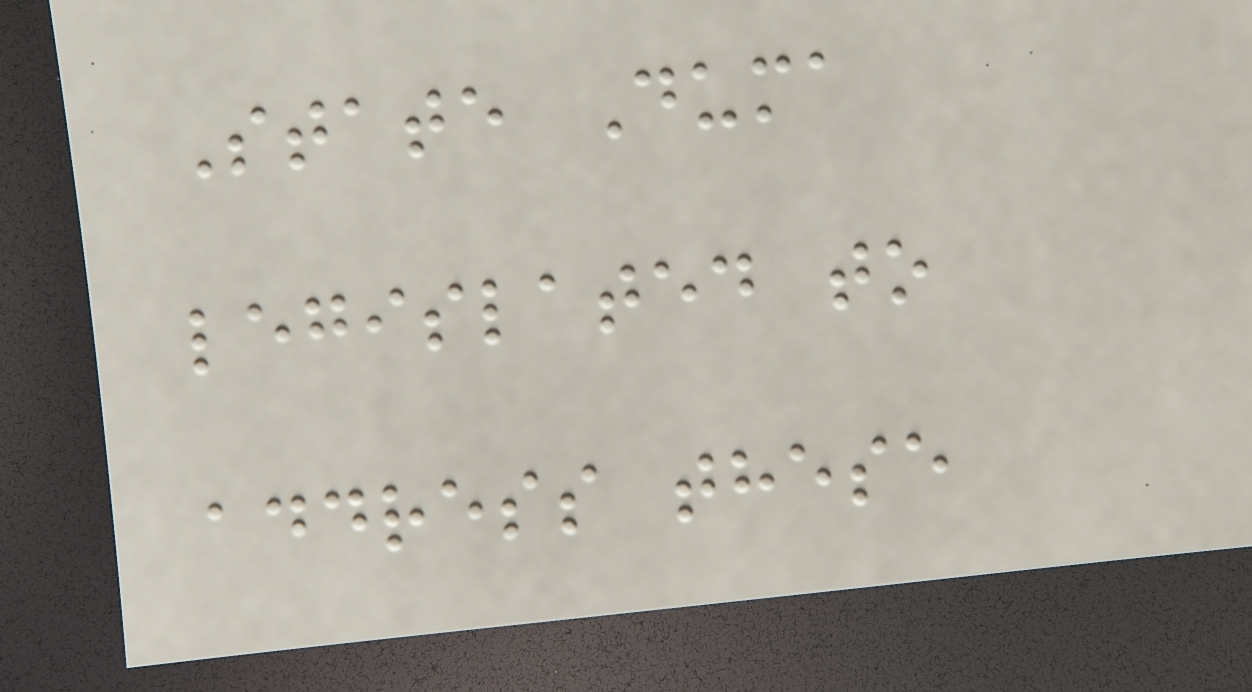State Duma
legislated to
address these
